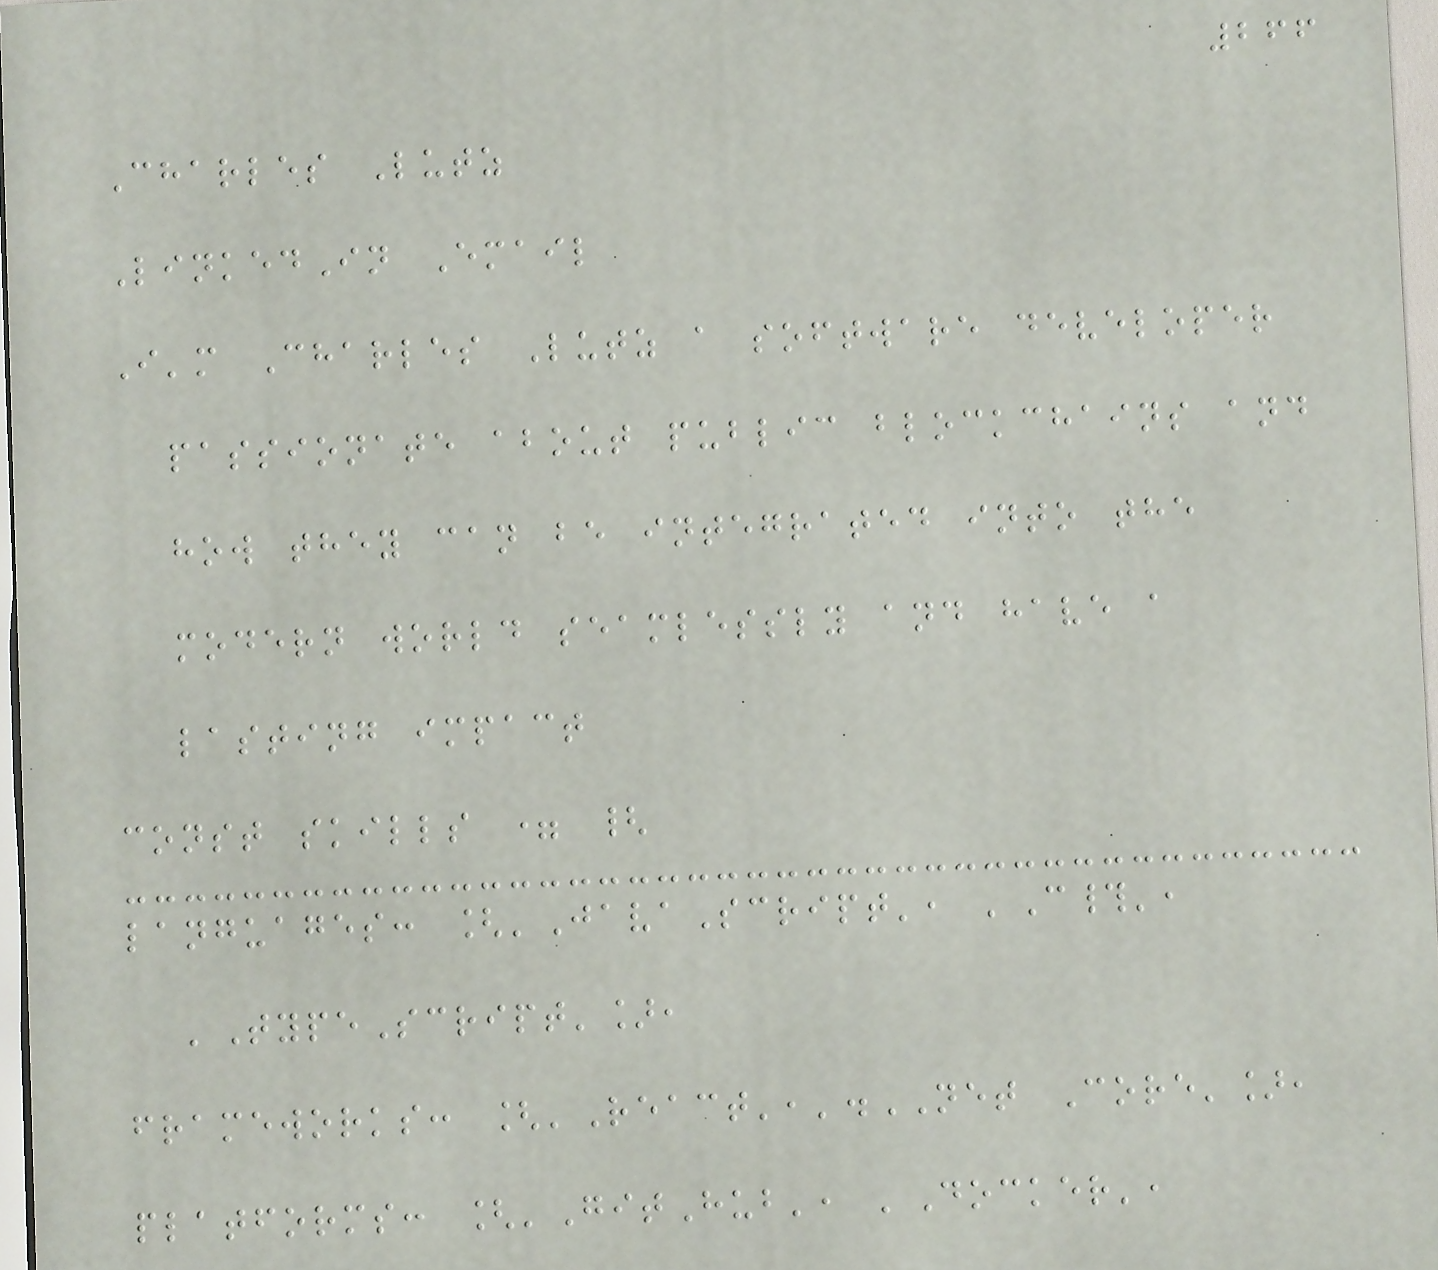266
Charles Lutz
LinkedIn Email
I'm Charles Lutz a software developer
passionate about public blockchains and
how they can be integrated into the
modern world seamlessly and have a
lasting impact
const skills = {
languages: ['JavaScript', 'C#',
'TypeScript'],
frameworks: ['React','.NET Core'],
platforms: ['GitHub', 'Docker',
